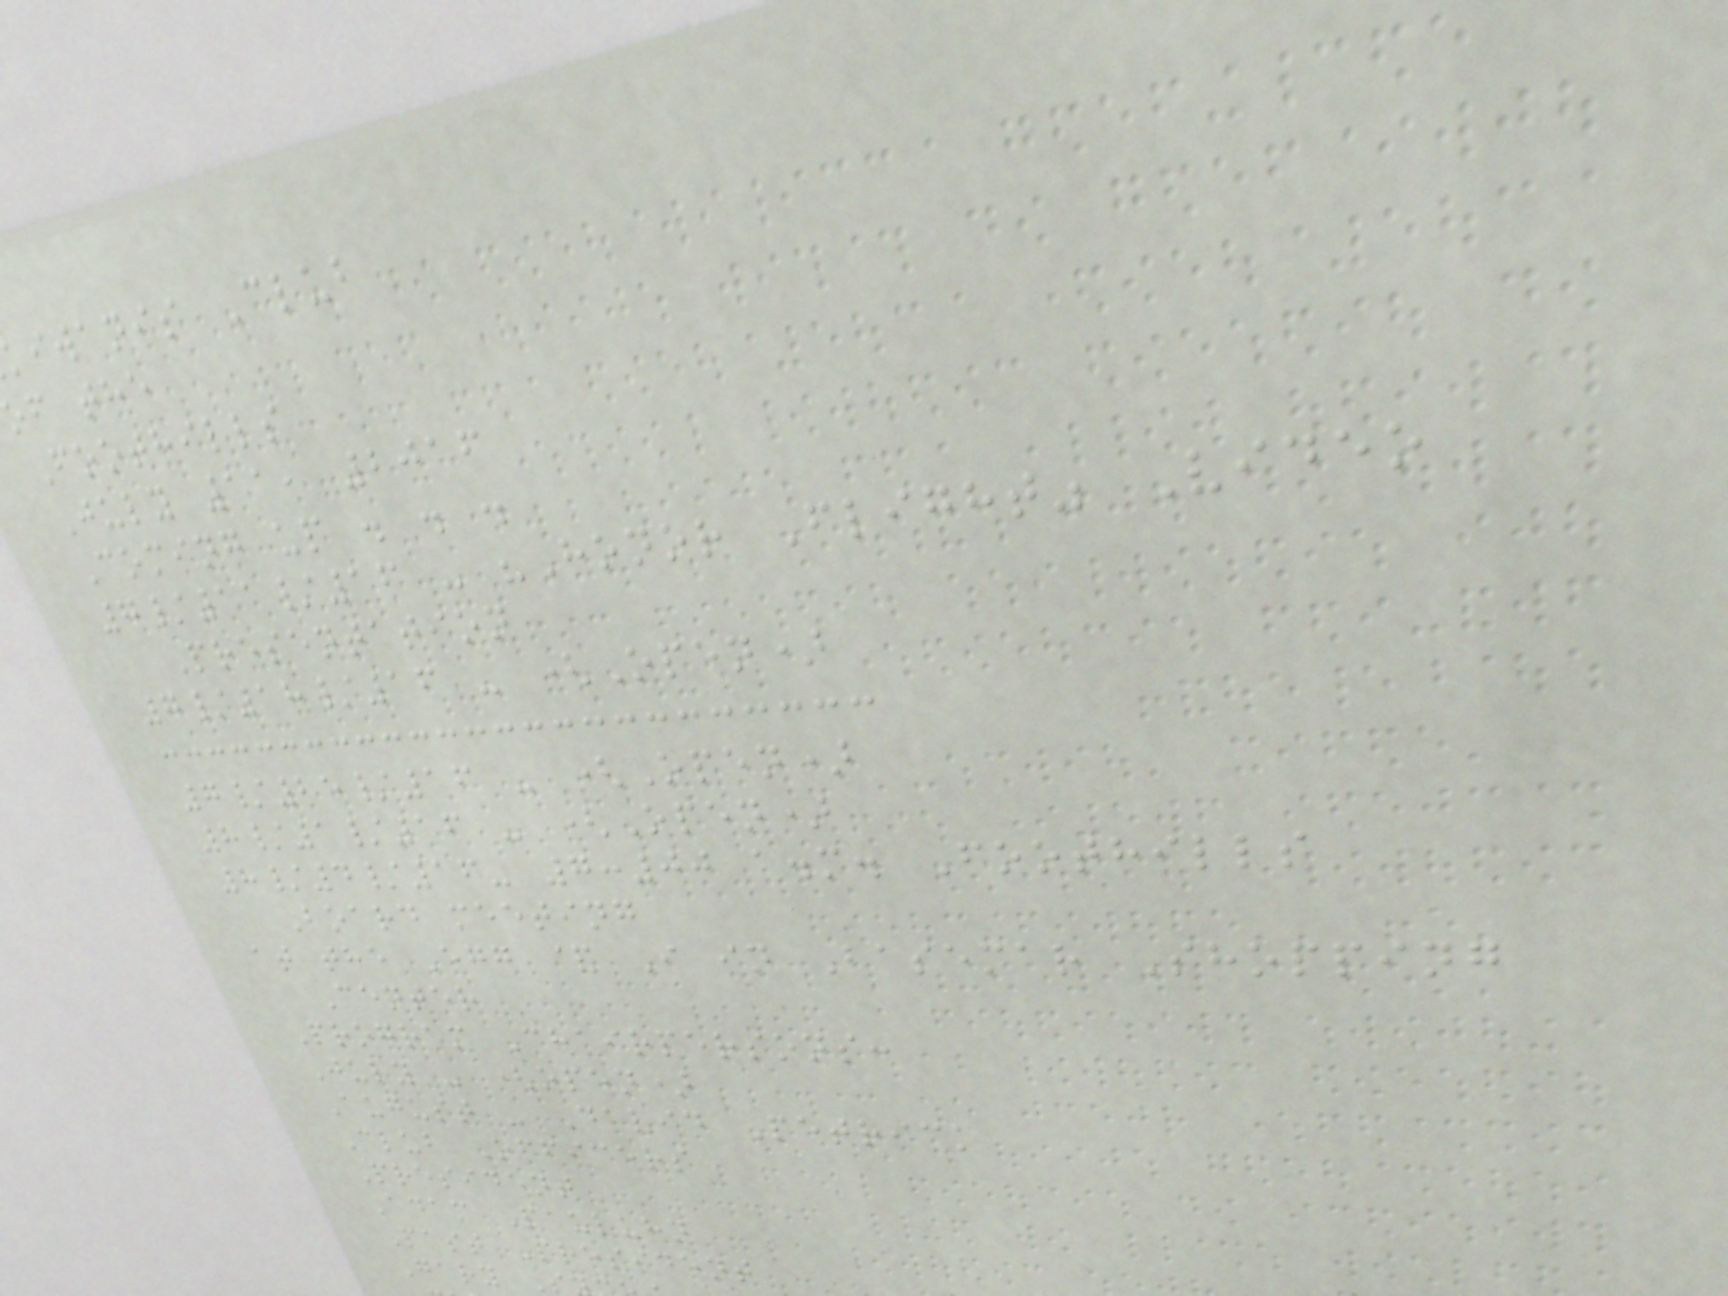iwanis Club
of the
Foothills
July 11, 2016
Coming up . . .
7/11/16 - "Honor Flight" Video
Presentation
7/18/16 - (Open)
7/25/16 - (Open)
8/1/16 - (Open)
8/4/16- 7:00 a.m. Foothills
Board meeting
at the Egg & I in Basemar Shopping
Center
Program Chairpersons:
July - (open)
August - David Petrick
Club Officers
President
Adam Pauluhn
Past President
Gary S
